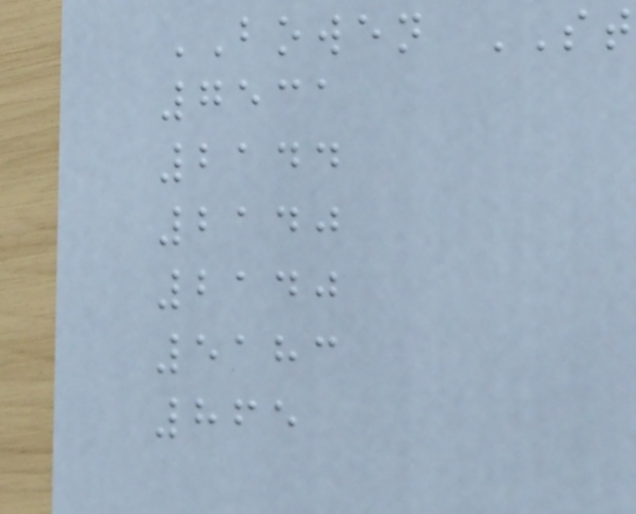BOWEN ST
7531
2144
2140
2140
5183
865
